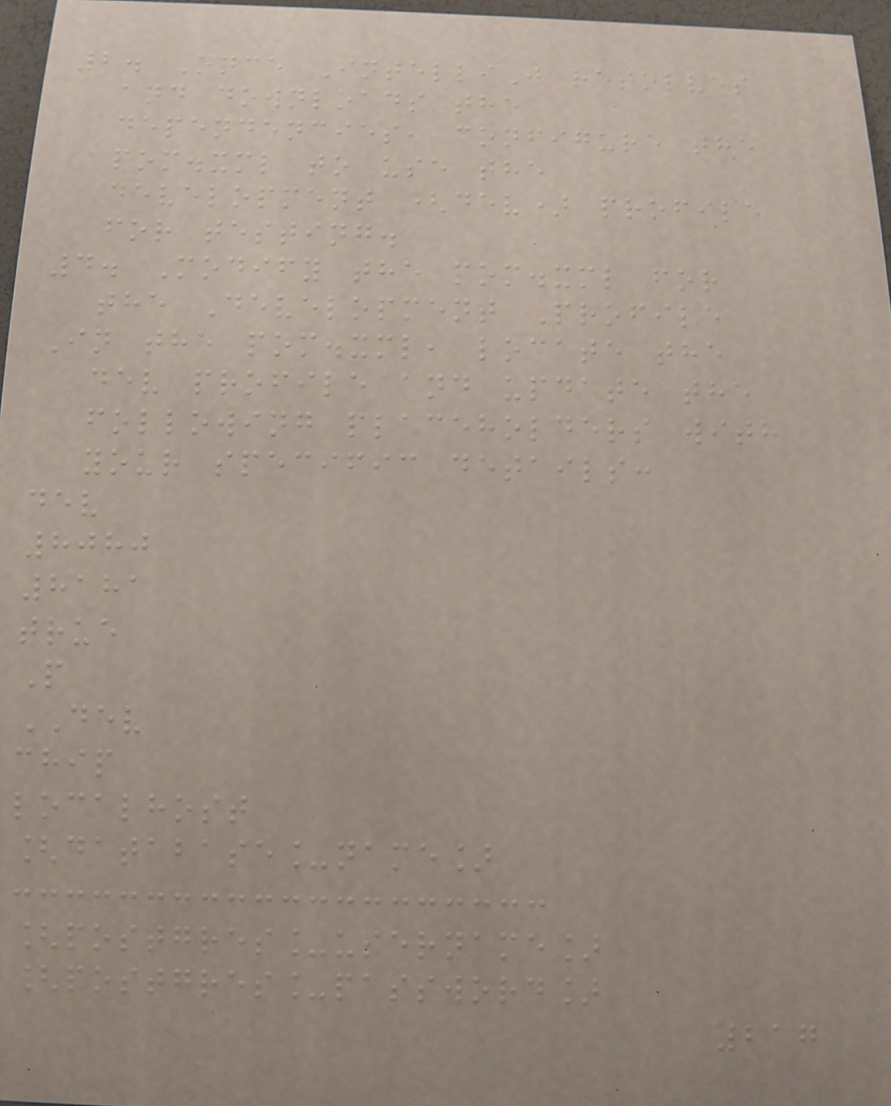2. Once IntelliJ resolves
and downloads the
dependencies, configure the
pom.xml to use the
development (dev) profile
for testing.
4. Modify the pom.xml for
the Development Profile
In the pom.xml, locate the
dev profile and update the
following placeholders with
your specific details:
dev
8080
8181
true
P
DEV
chip
localhost
[database_name]
[postgres_username]
[postgres_password]
217
